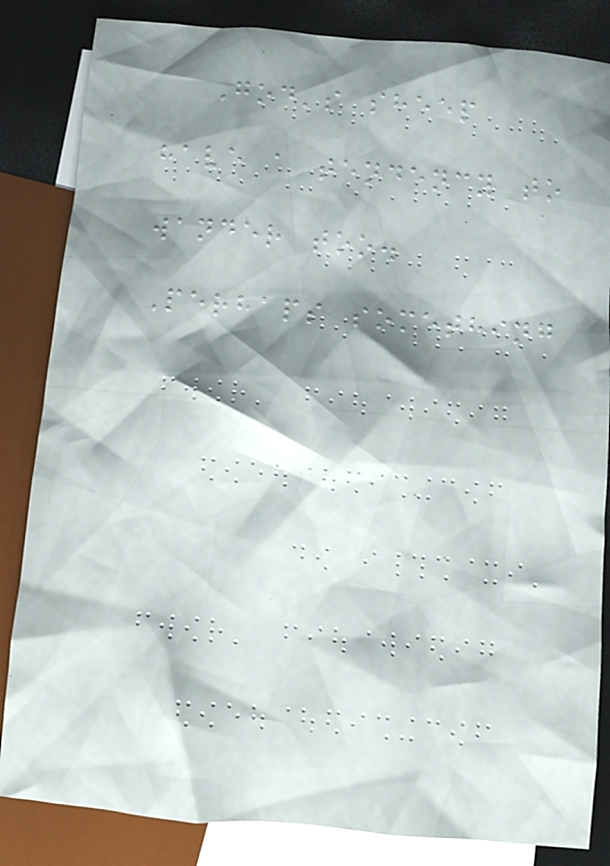God's sheep
have a tendency to
wander too.
Perhaps something
